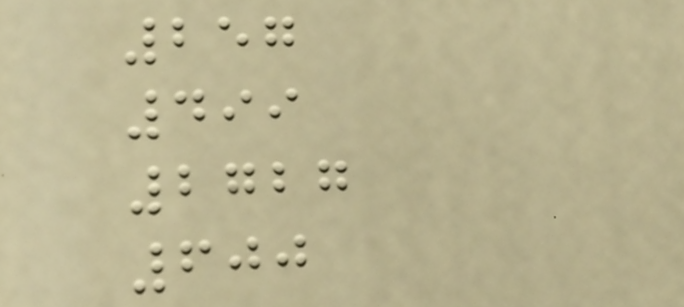257
499
2727
600
